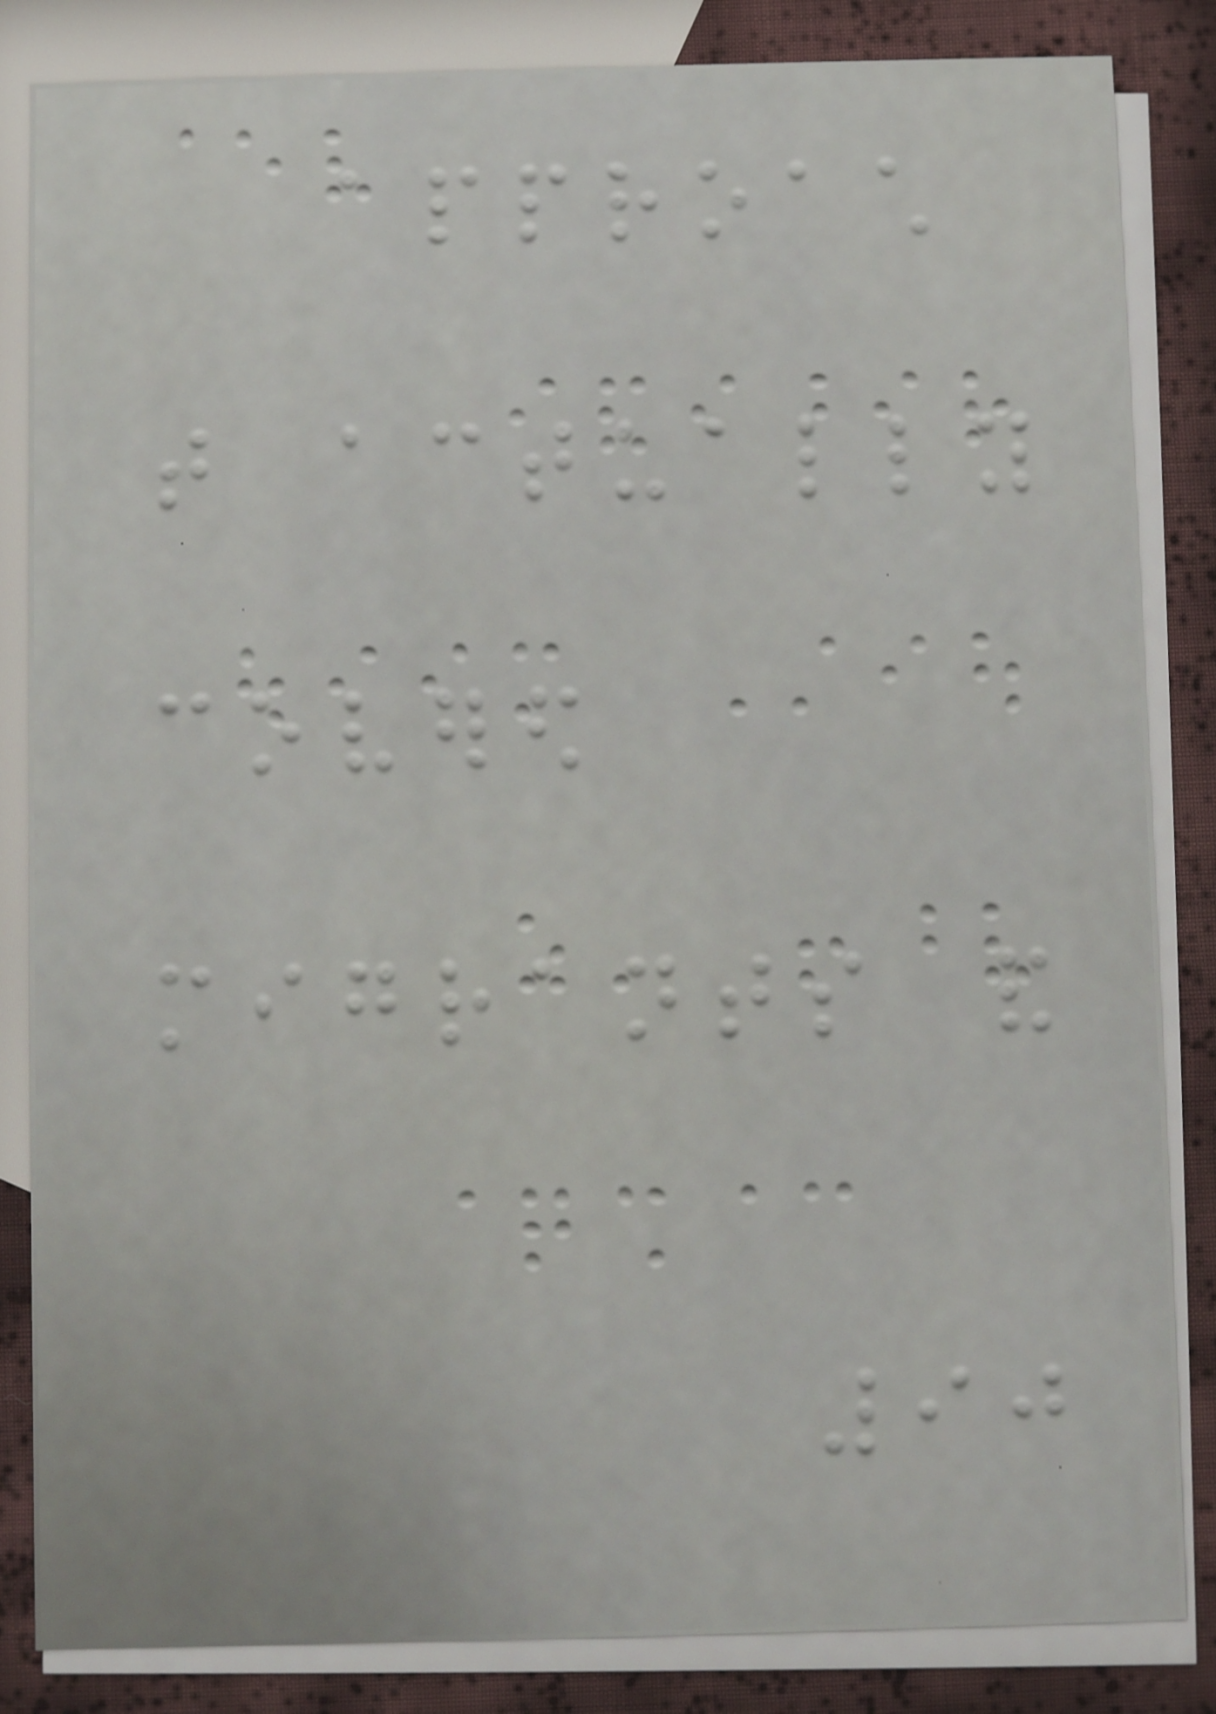approach
that actually
covered
migrants and
90
